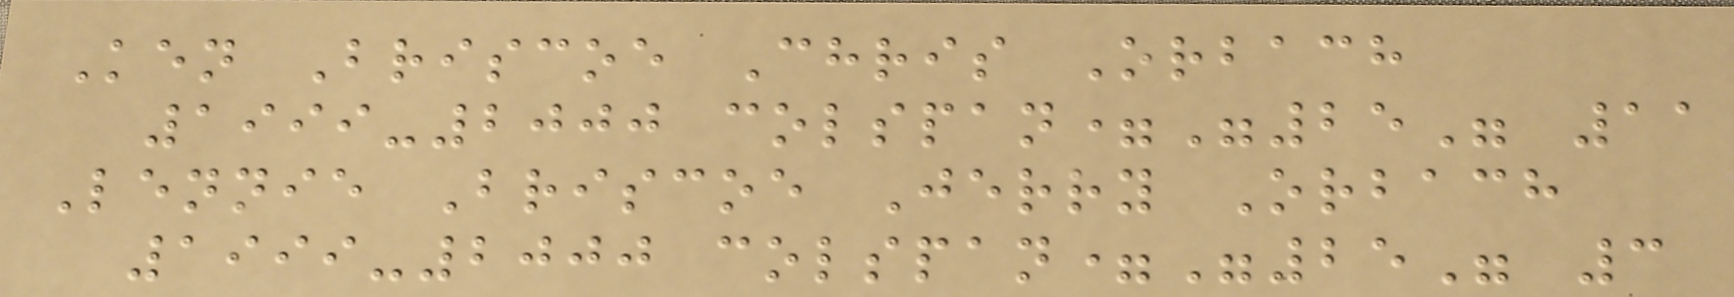Ken Briscoe Chris Orbach
1999-2000 colspan="25" 11
Lennie Briscoe Jerry Orbach
1999-2000 colspan="25" 3
